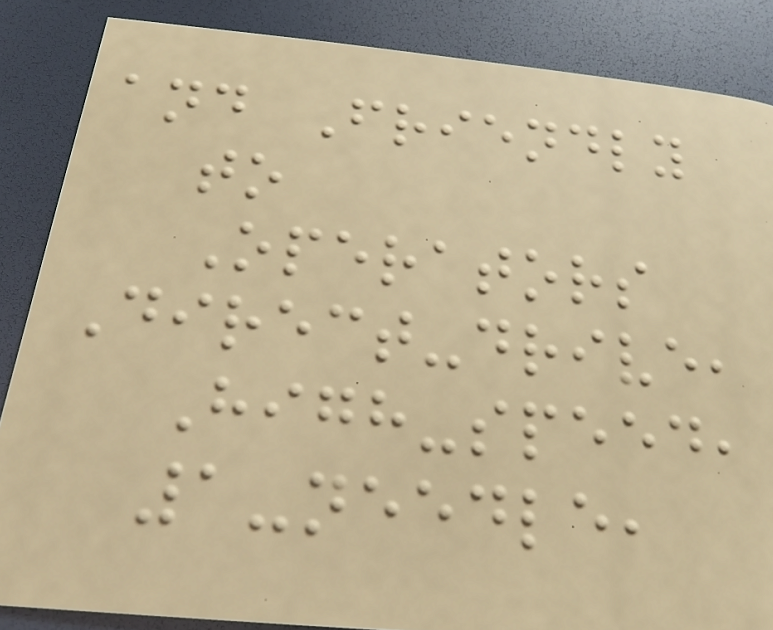and Friendly
to
Operators
Direct-drive,
High-speed,
1-needle,
